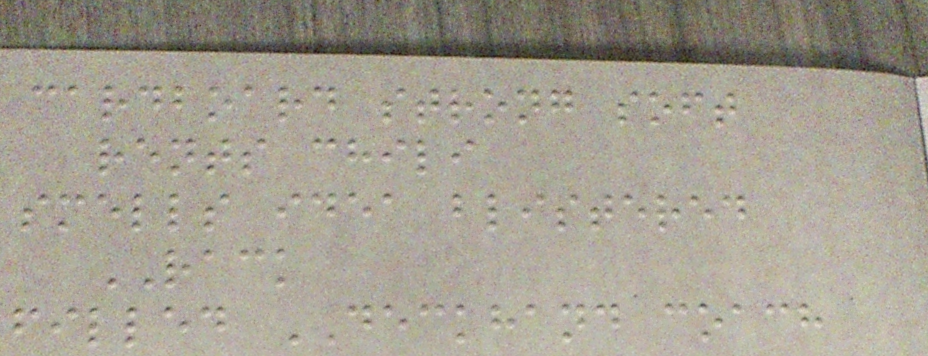cardboard strong soft
rents chili
smells idea blistered
RACK
filled DECKHAND coach
